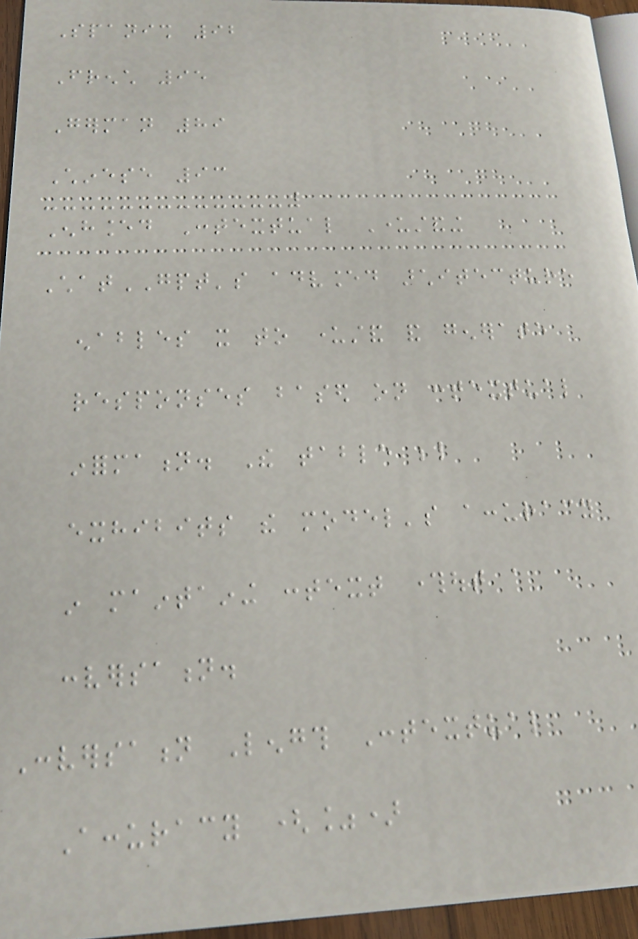Spanish 92
French 95
German 89
Chinese 93
Enhanced Contextual Understanding
ChatGPT's advanced architecture
enables it to understand and generate
responses based on contextual
information. The table below
exhibits the model's accuracy
in maintaining context throughout a
conversation.
Conversation Length Contextual
Accuracy (%)
